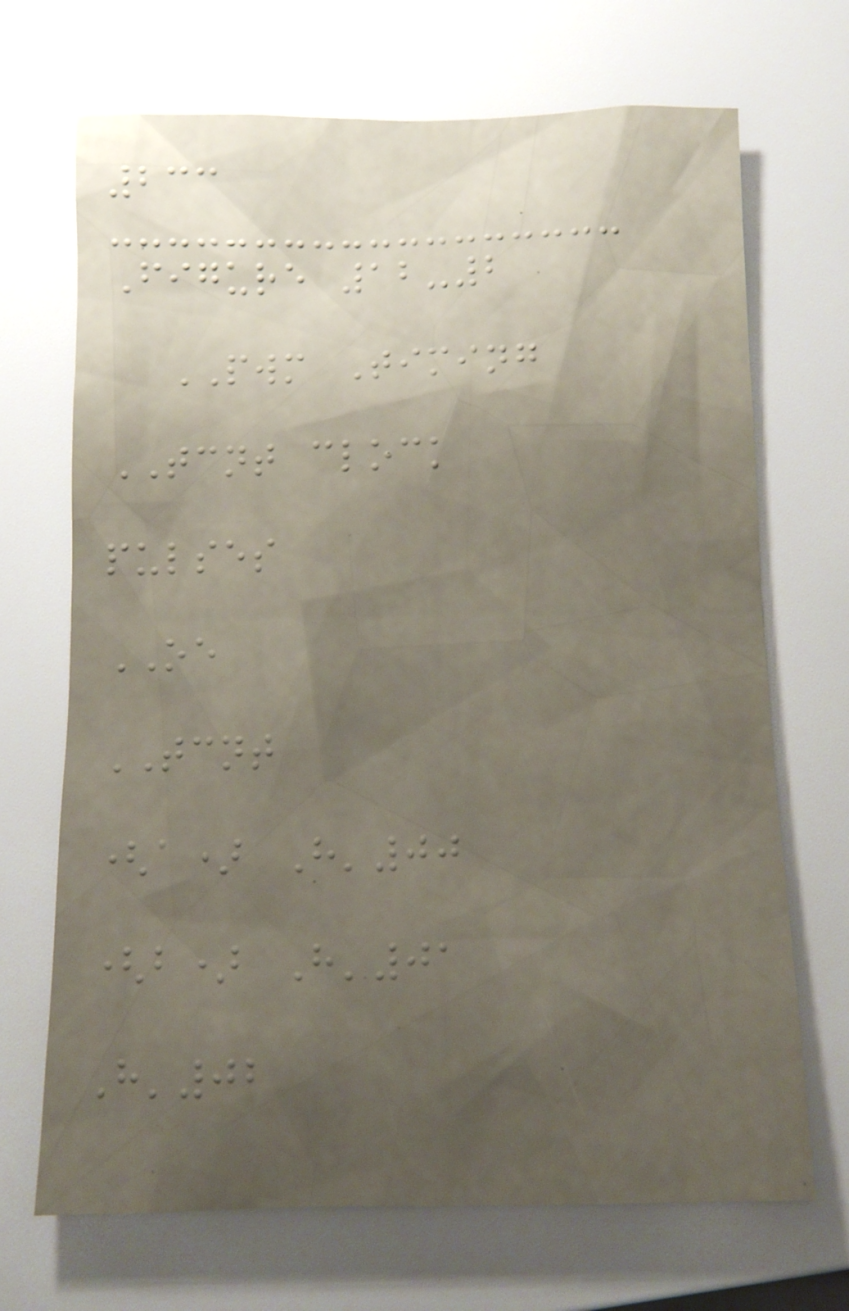233
Figure 12-2
PWM Timing
TCNT clock
pulses
OE
TCNT
(a) H'00
(b) H'01
H'02
